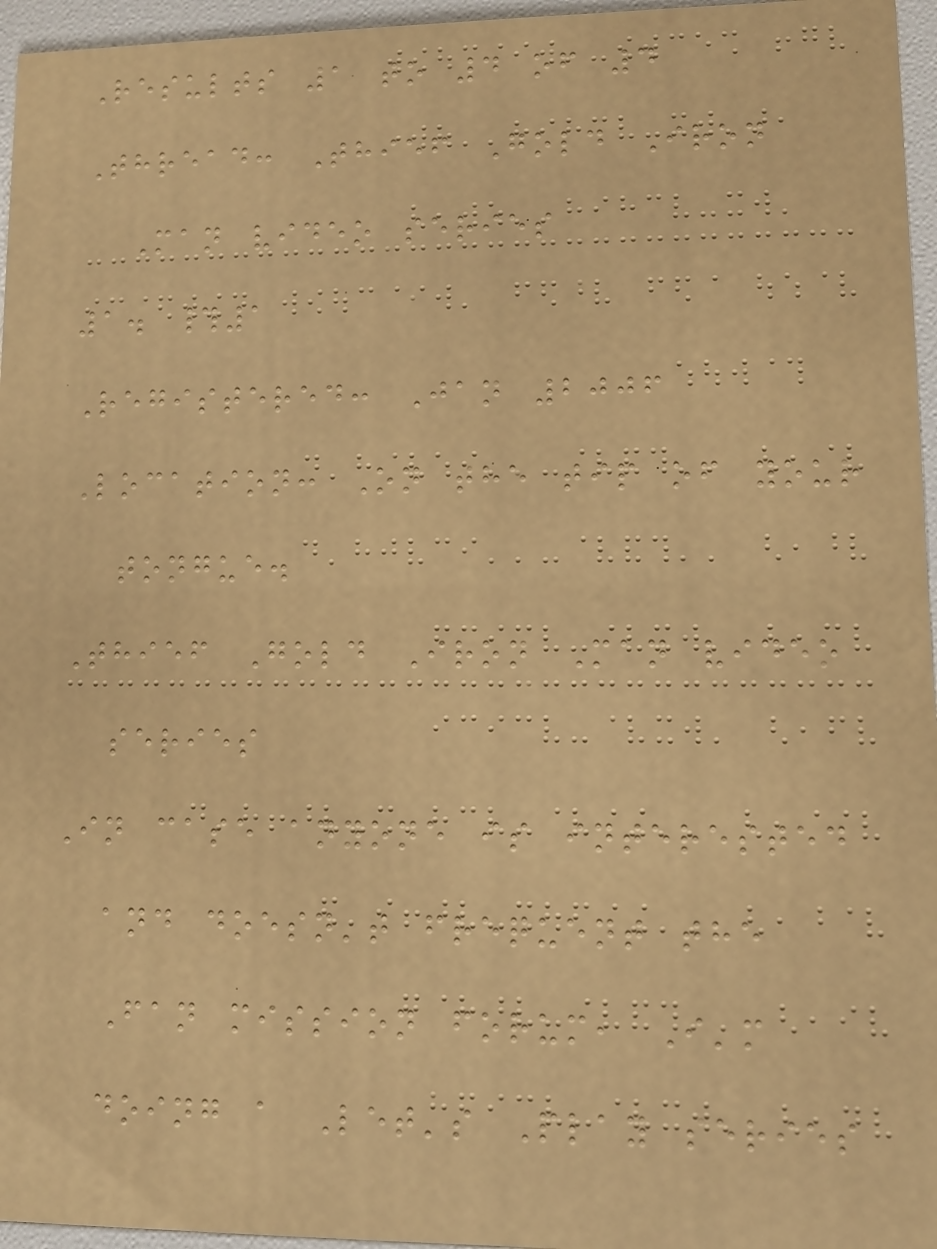Results 1 to 4 of 4
Thread: Thief Gold Iron
Man video series
1. #1
Registered: Jan 2006
Location: On the tip of your
tongue.
Thief Gold Iron Man video
series
In case anyone is interested
and doesn't frequent the
Fan mission forum, I'm
doing a Let's Play series
